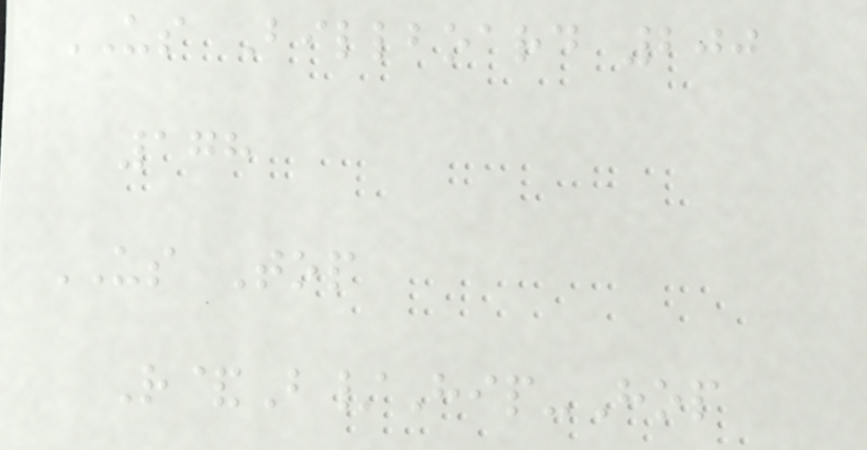US Billboard 200
178
US Top
R&B/Hip-Hop
